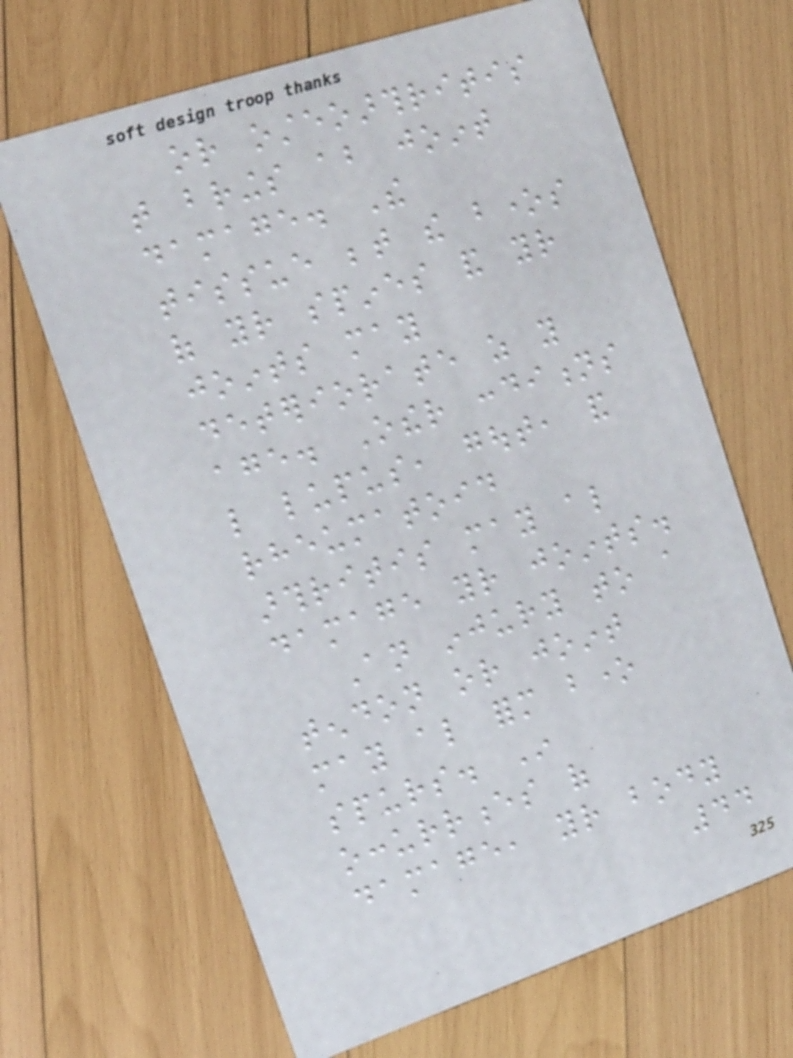or osteoarthritis
that brings about joint
damage. The
tissue between the bones
of your spines and your
joints may
deteriorate as you
age. Other conditions
like lupus, gout, and
rheumatoid
arthritis may also
damage your joints.
An injury to a
tendon or joint
may also form bone
spurs. In
occurrences of
damage, your body
44
